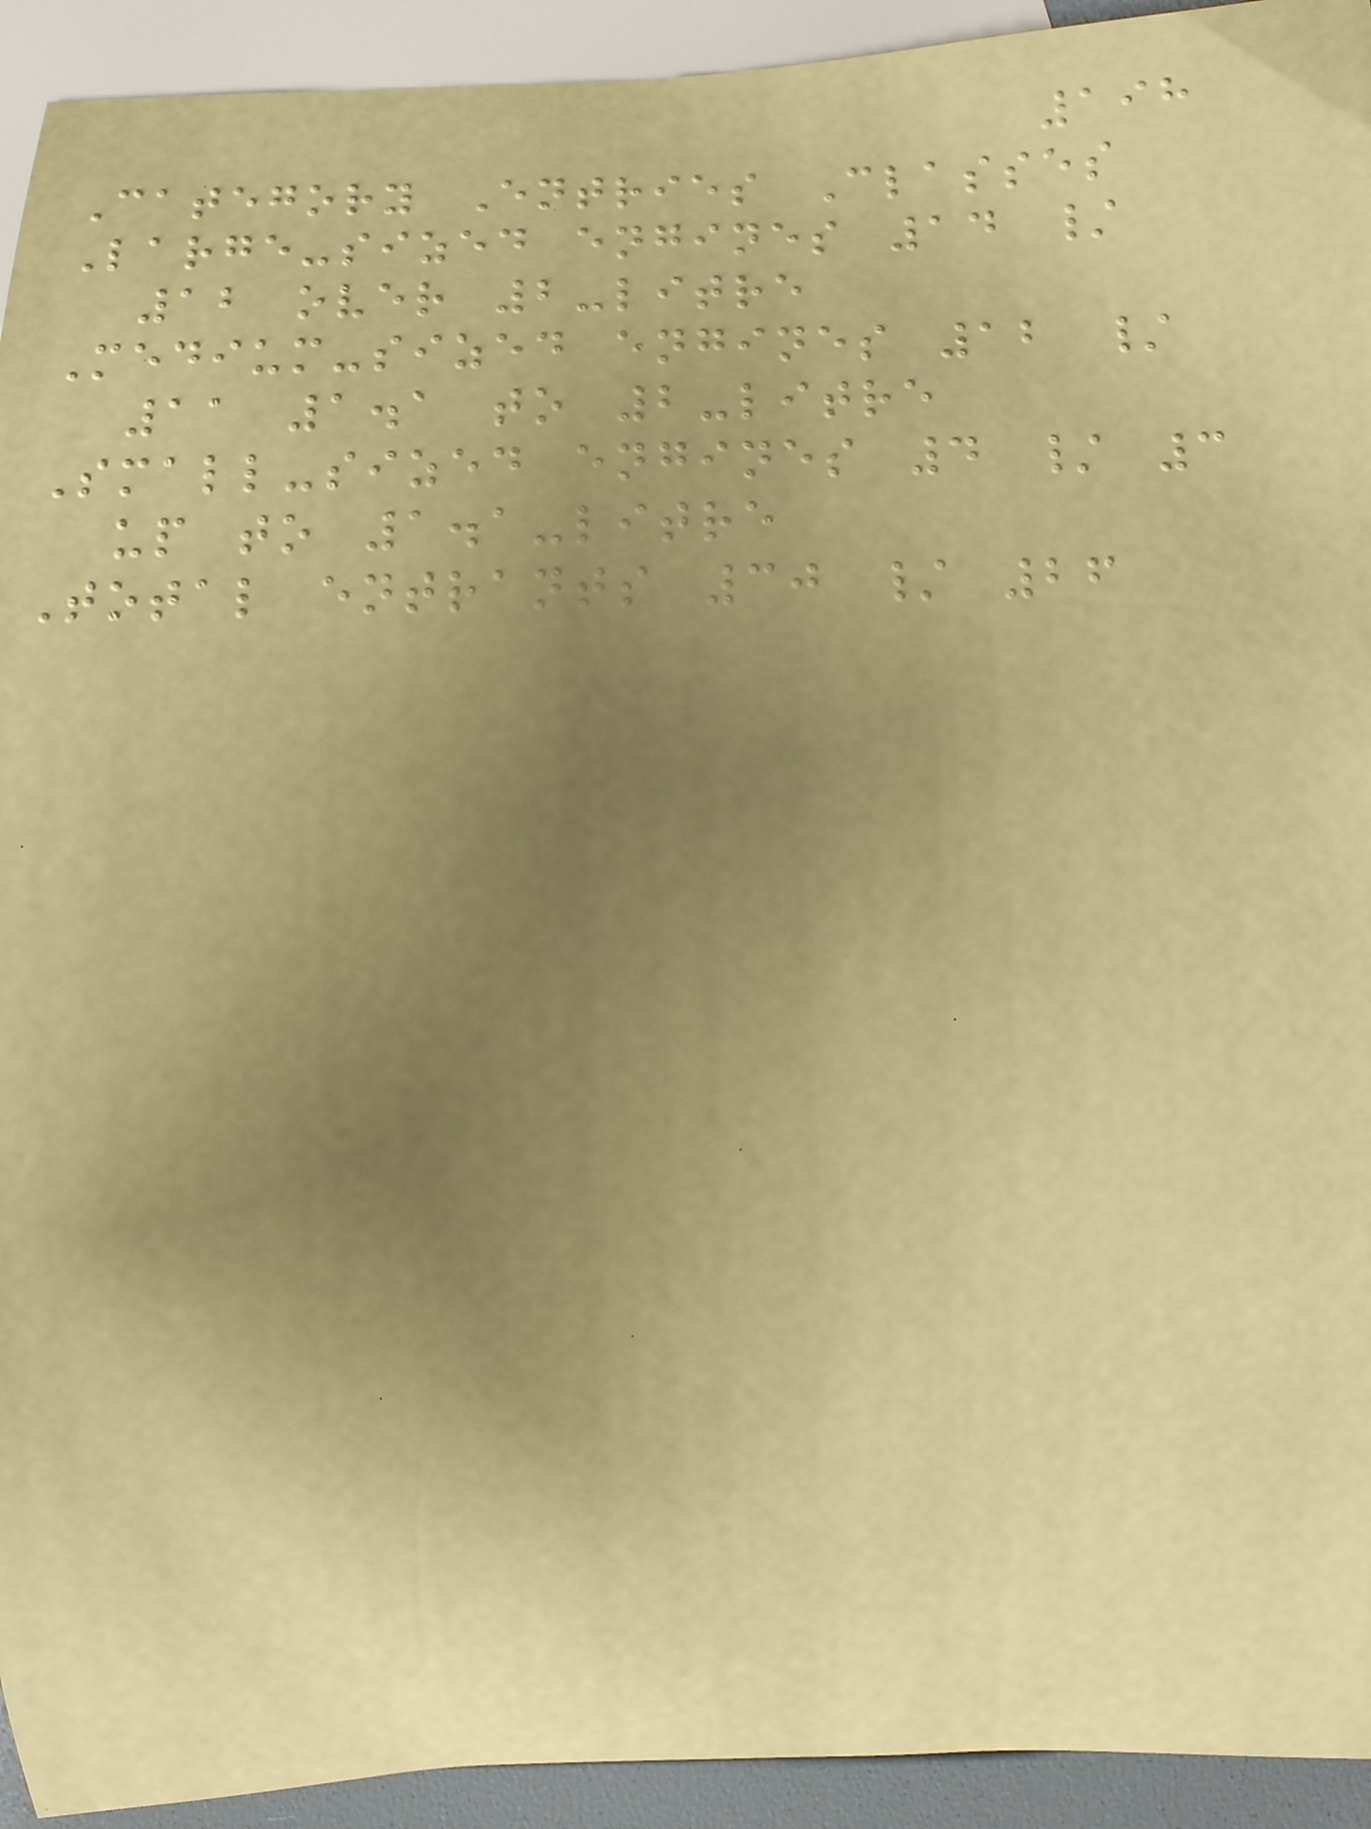198
Category Entries Classes
Large-sized engines 14 /
12 over 2-litre
Medium-sized engines 12 /
11 1.1 to 2-litre
Small-sized engines 4 / 3
up to 1.1-litre
Total entrants 30 / 26
